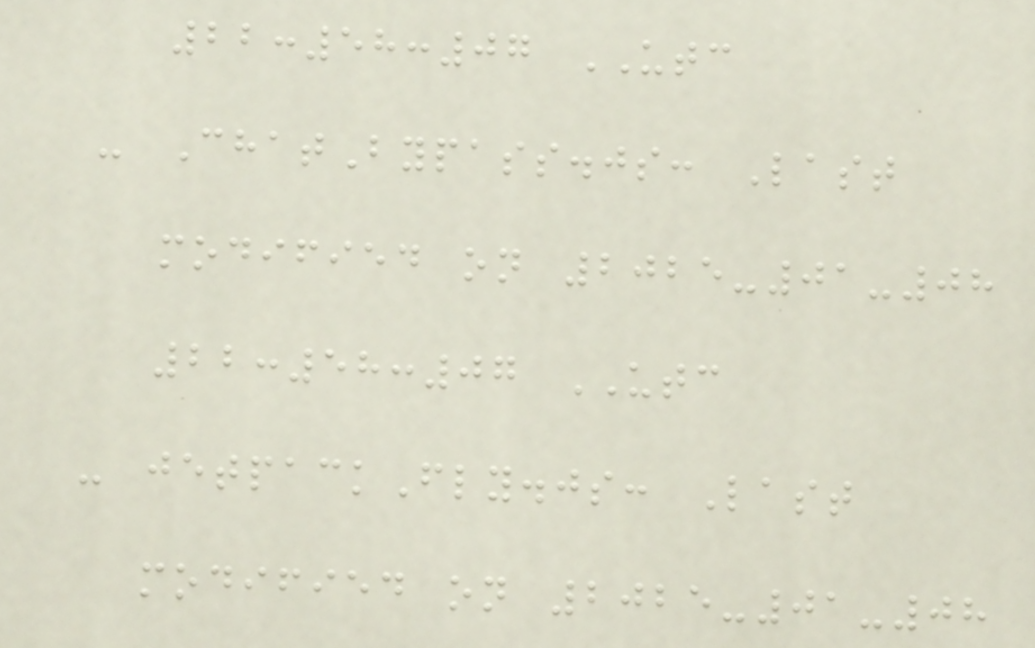22:58:07 UTC
- ChatBypass.js: Last
modified on 2025-01-08
22:58:07 UTC
- jetpackFly.js: Last
modified on 2025-01-08
